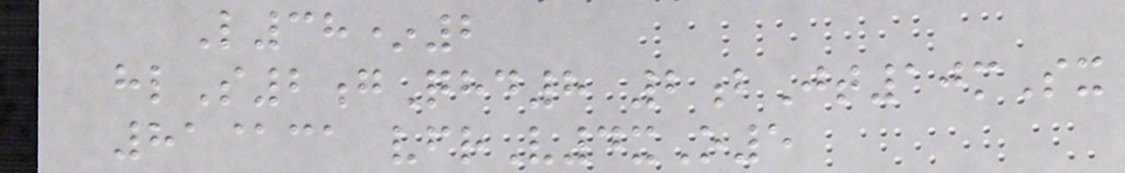L38*2
hlS2gQhd8 2bJt10mSx
81@ca vfrV4xO5
